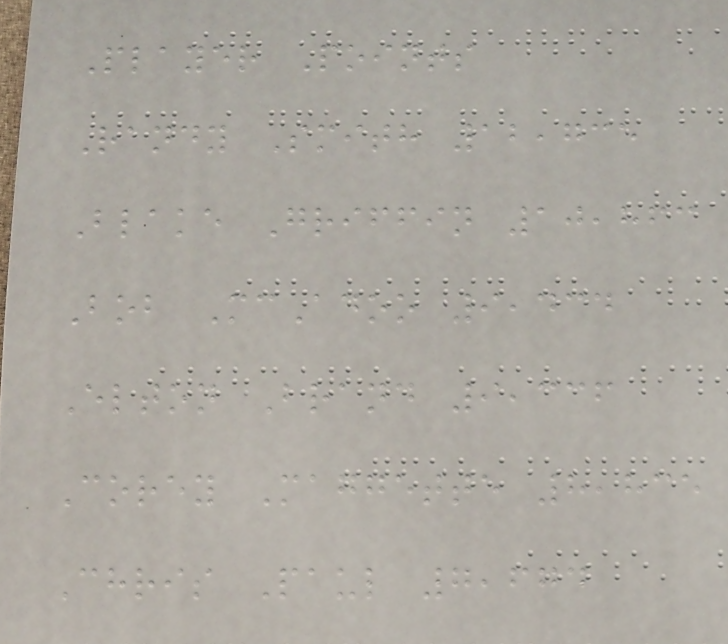Player Points
Randy Smith 12,735
Blake Griffin 10,863
Bob McAdoo 9,434
Elton Brand 9,336
Corey Maggette 8,835
Chris Paul 7,674
